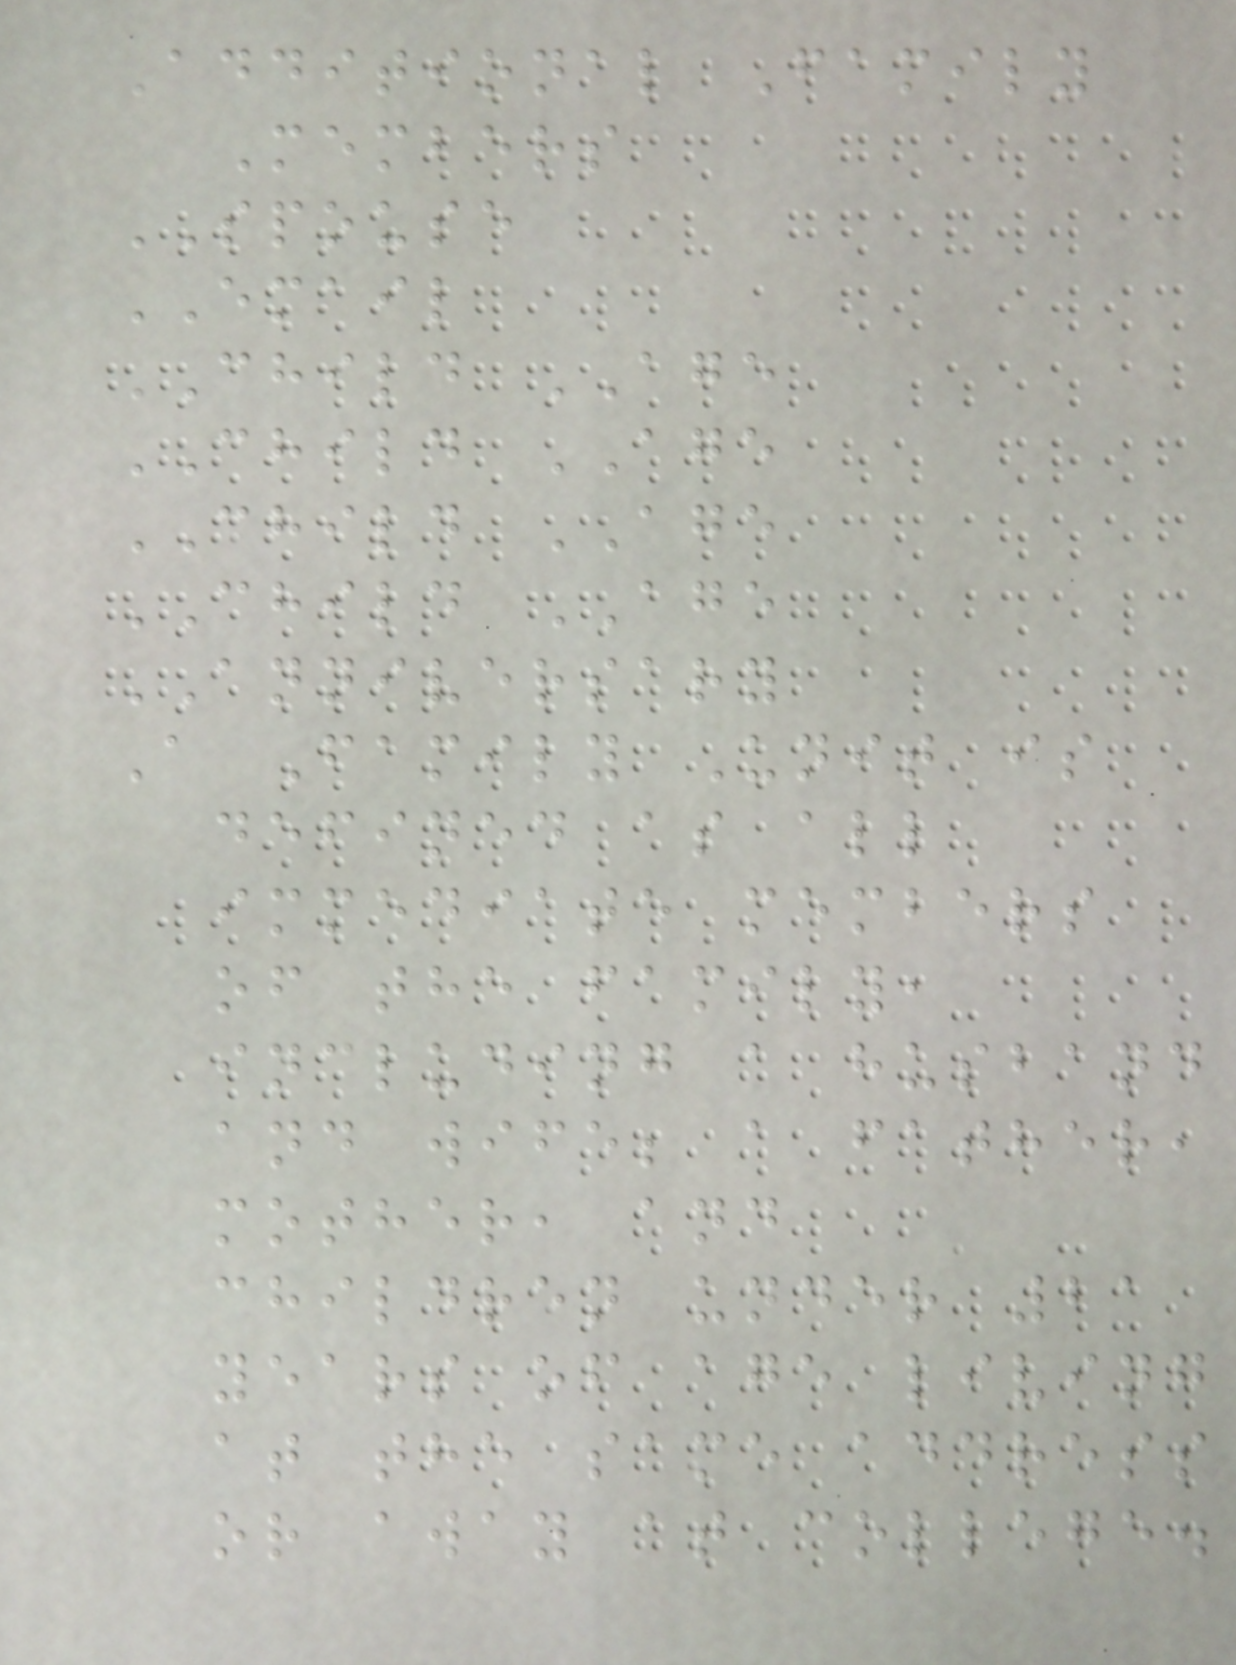Additional Family
Members
SPOUSE
EMAIL
CHILD AGE
CHILD AGE
CHILD AGE
CHILD AGE
ANNIVERSARY
A Family Unit is
defined as all
immediate members
of the family,
including a husband
and wife; a father,
mother, and
children under 21
years of age living
at the same address
or away at college.
